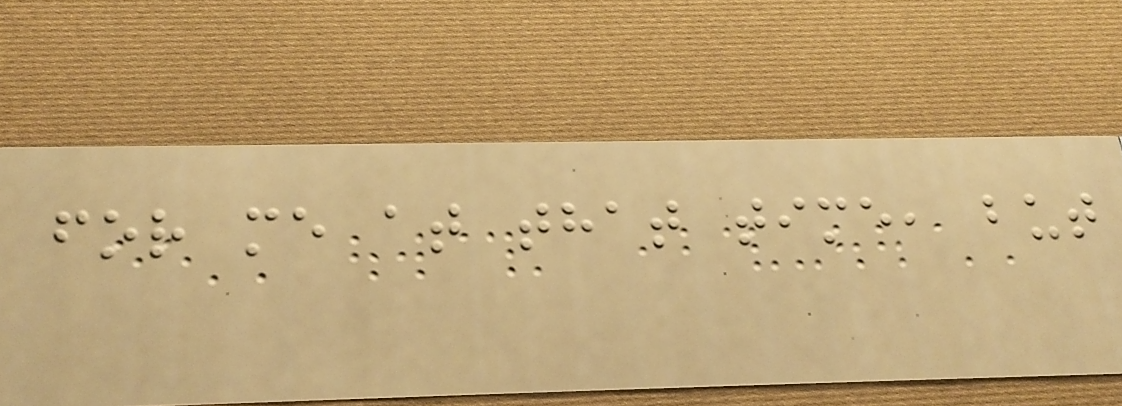for me at that time, but
